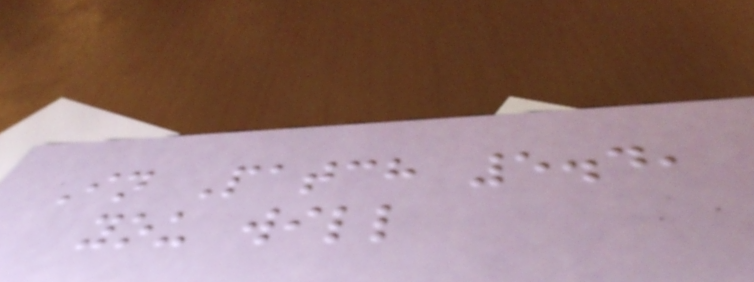In Patch 5.4,
you will
